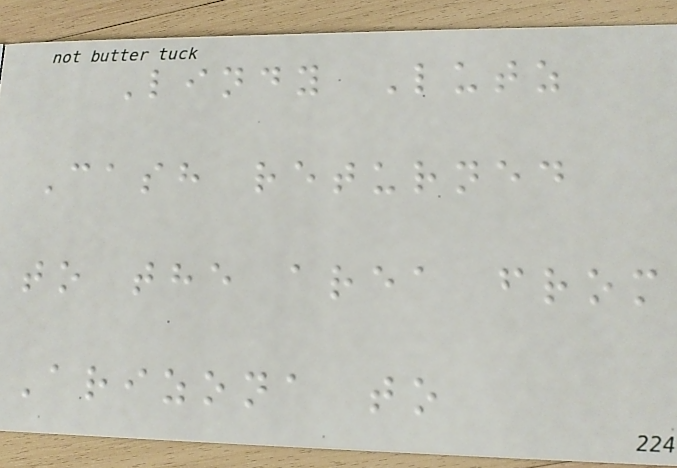Lindy Lutz
Cash returned
to the area from
Arizona to
